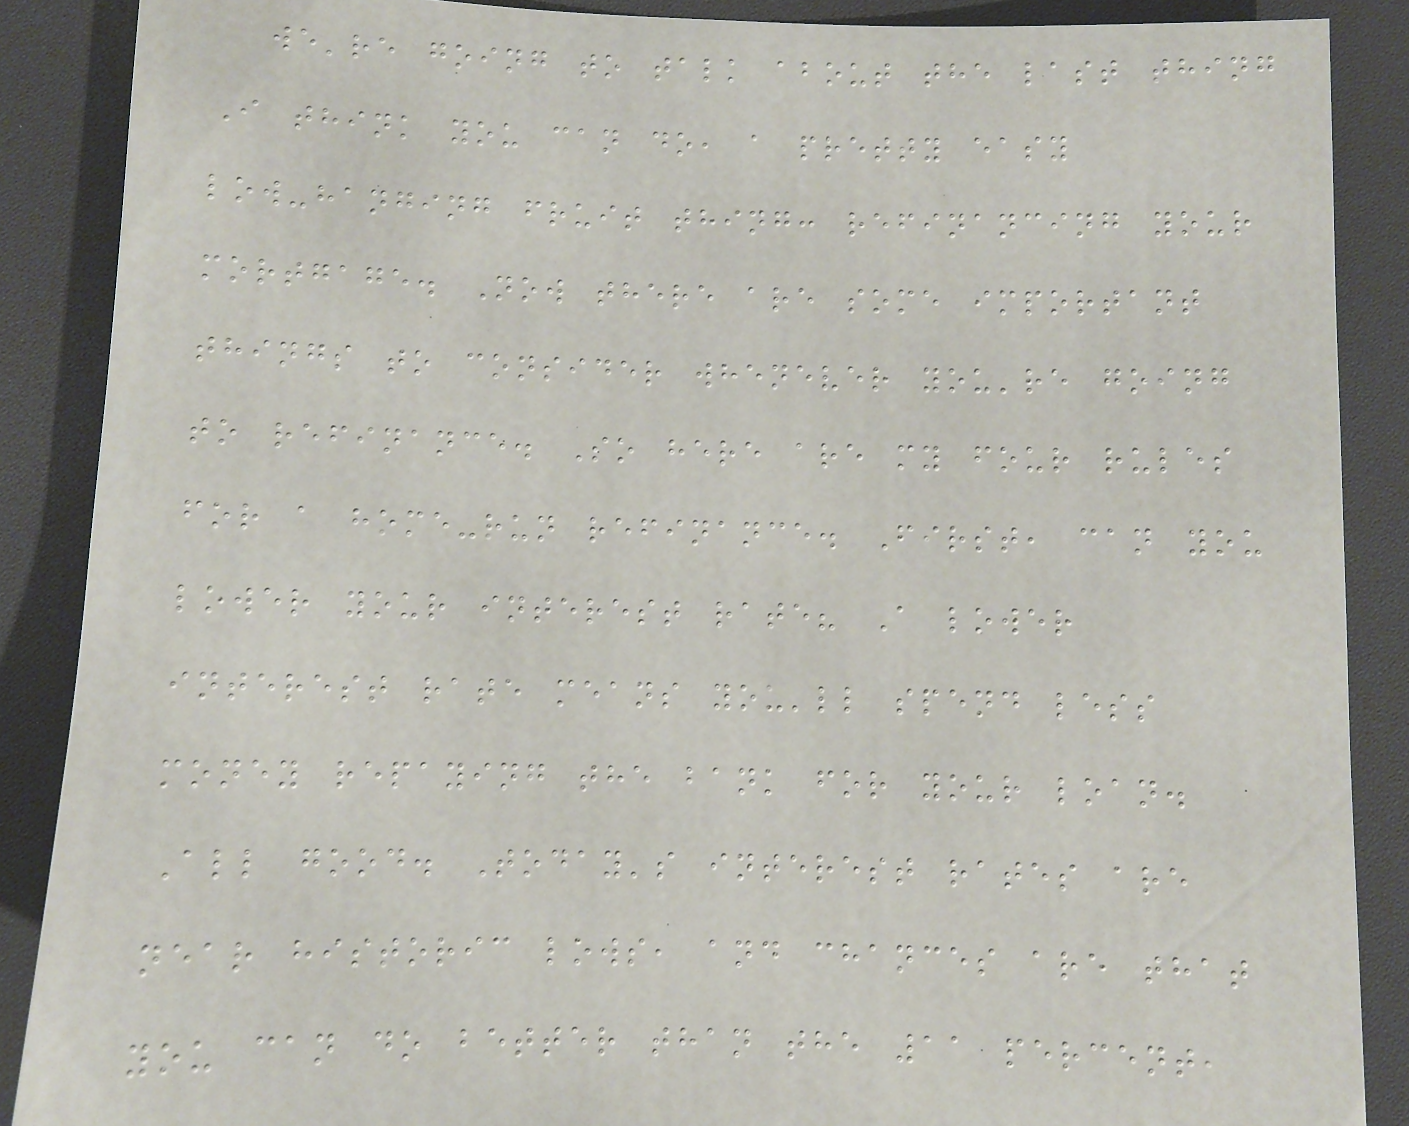we're going to talk about the last thing
I think you can do, a pretty easy
low-hanging fruit thing: refinancing your
mortgage. Now there are some important
things to consider whenever you're going
to refinance. So here are my four rules
for a home-run refinance. First, can you
lower your interest rate? A lower
interest rate means you'll spend less
money repaying the bank for your loan.
All good. Today's interest rates are
near historic lows, and chances are that
you can do better than the 11 percent,
